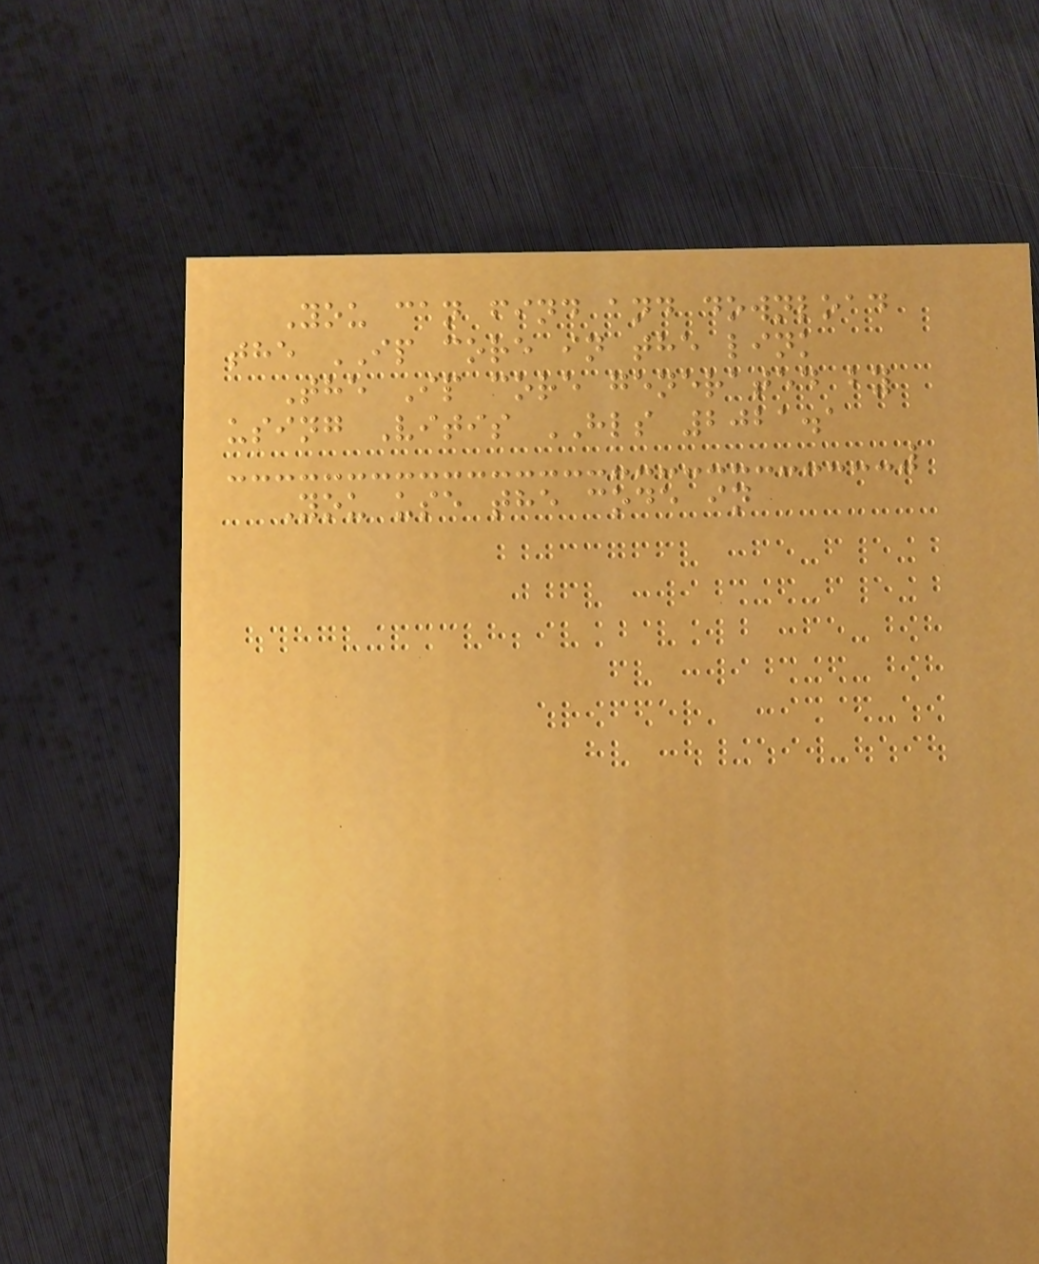You can find and download
the IP core in the link
The Ip core generated by
using Vitis HLS 2021.1
You use the code in
